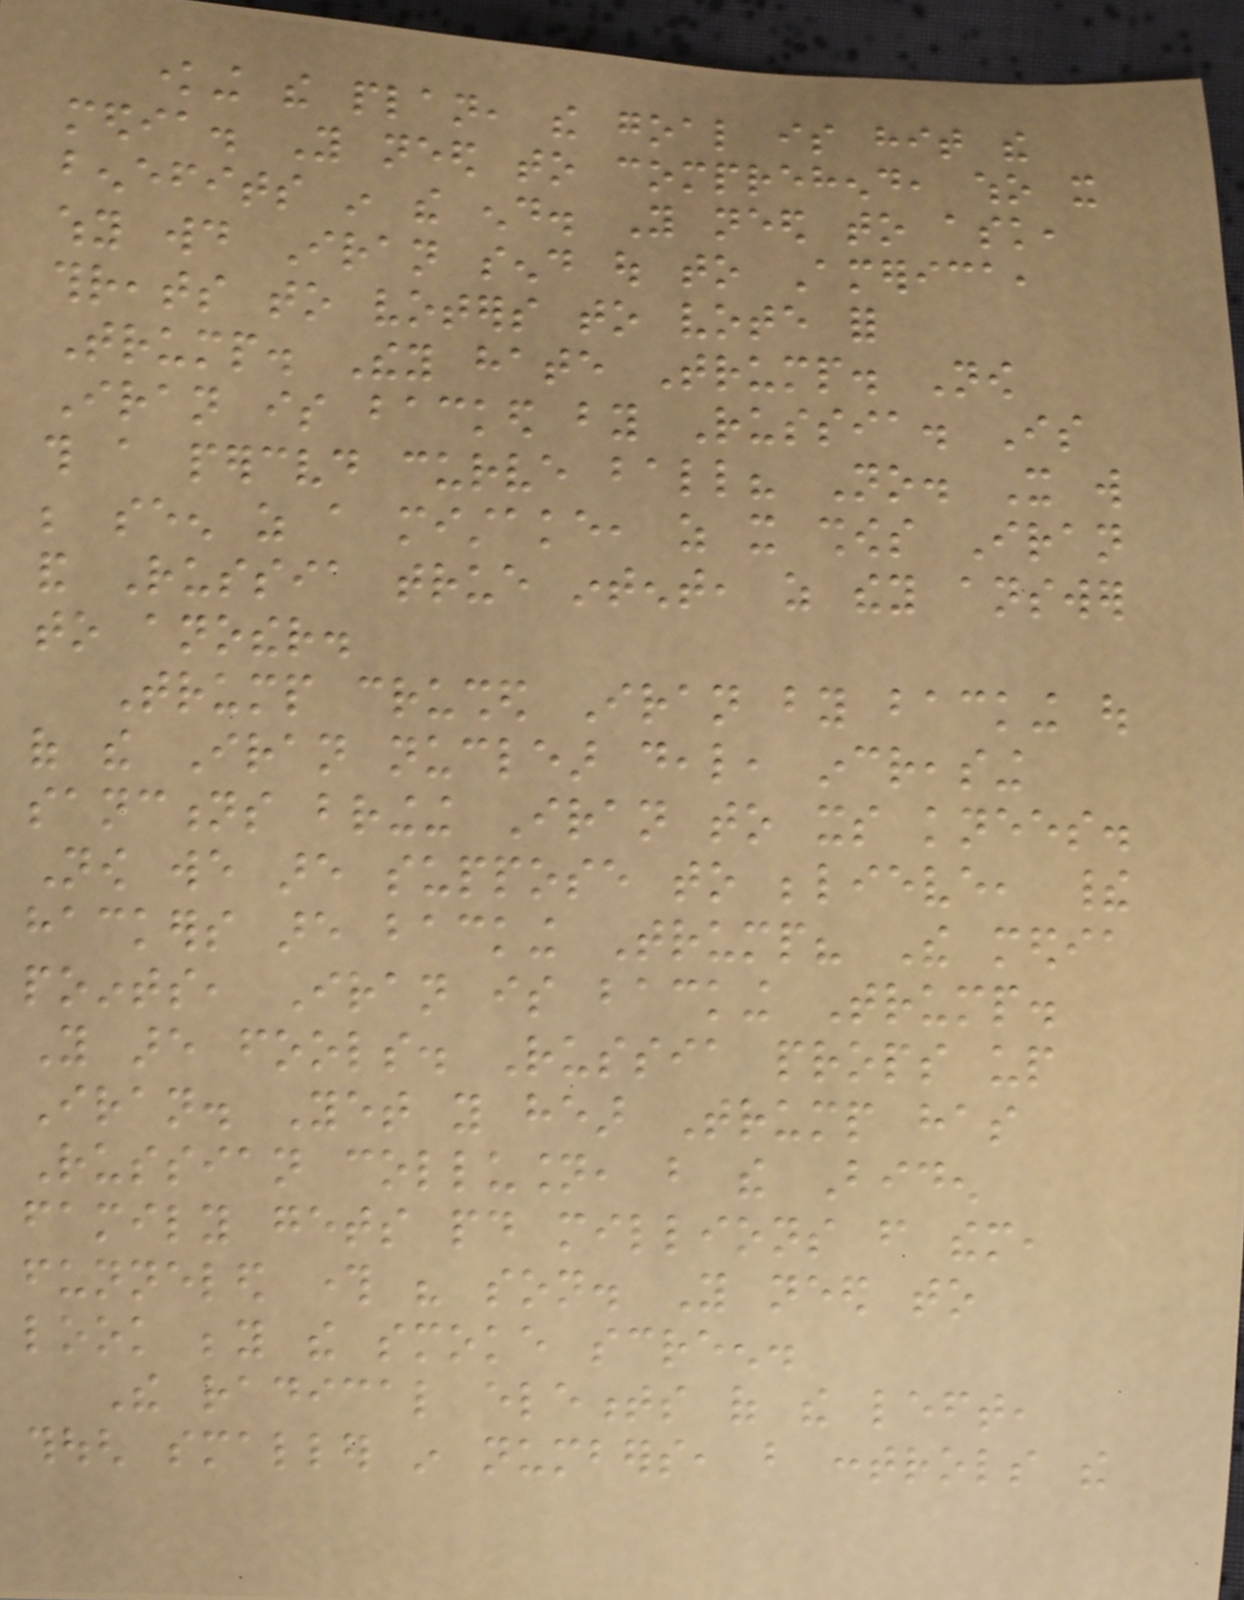knowing the plan, the goal is hit the
media. You need to comprehend, who it
benefits in the end. You need to ask,
why would Iran send out to America,
threats to voters to vote for
Trump. They hate Trump. Now
Iran is backed by Russia. Is
this a perceived curve ball? No. It will
be seen as a mistake, as it shows Iran
and Russia true intent, as they answer
to another.
Trump crushed Iran by backing out
of the Iran nuclear deal, increasing
sanctions bringing Iran to its knees.
Now we are suppose to believe, their
hackers are backing Trump? The media
points, Iran is backing Trump.
You are fools. Russia props up
Iran. Yet you hear Trump has
Russian collusion, but the Biden
family gets paid millions from them,
funneled through his son. You need to
look beyond the smoke screen.
The radical elements of the left,
though smaller in numbers, but controls the
